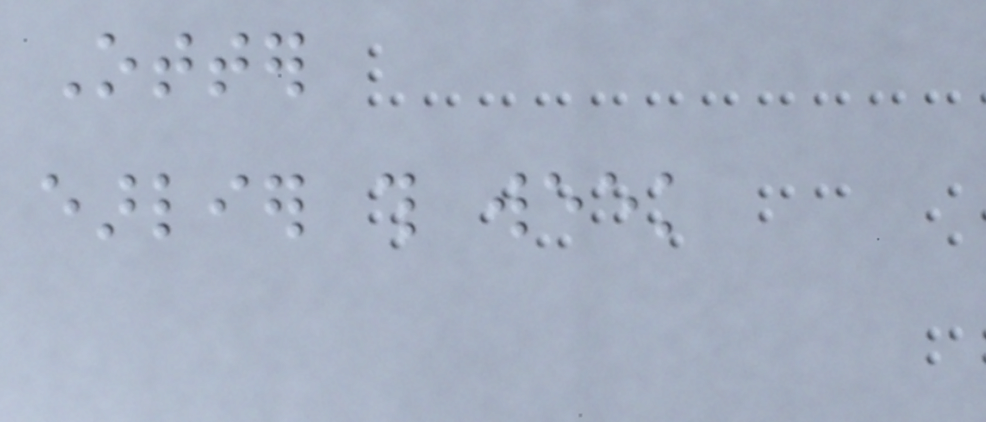Otter
earlier this week
